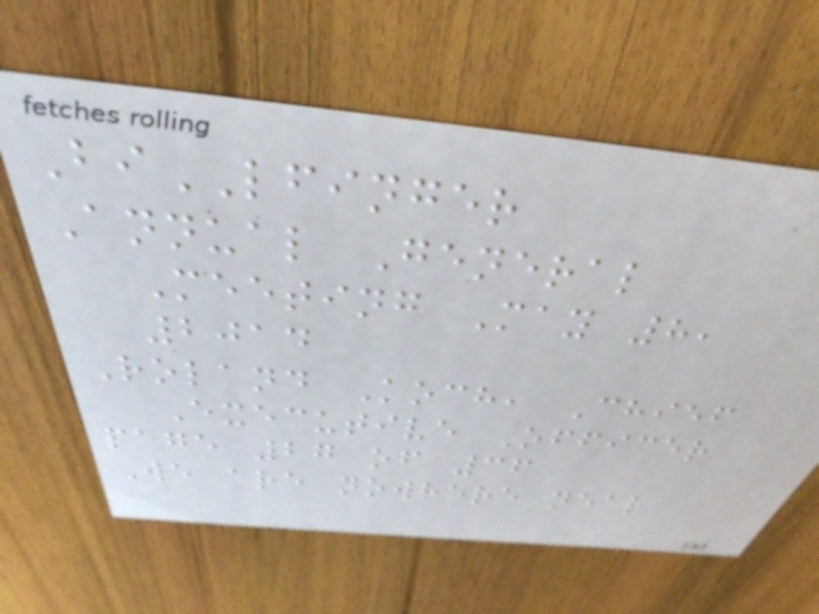BiLFINGER
Annual General
Meeting May 8,
2014
Roland Koch, Chief
Executive Officer
page 27 of 36
We are nowhere near
